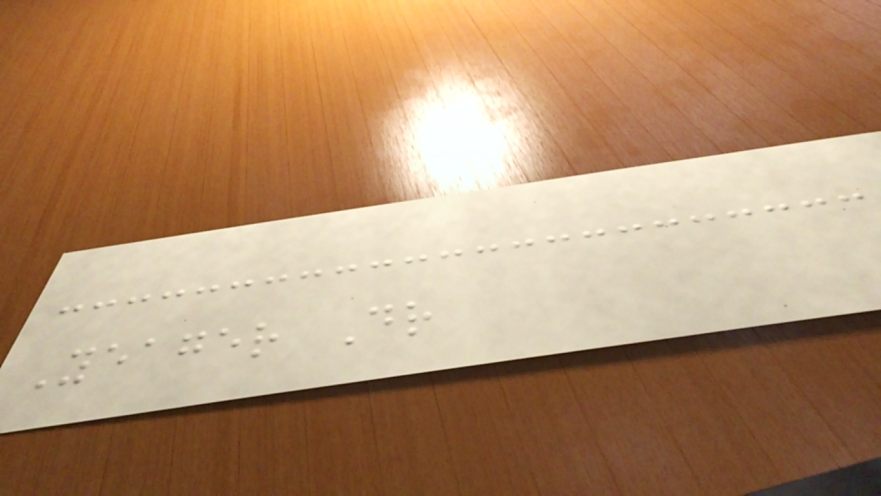Yeager Dr
